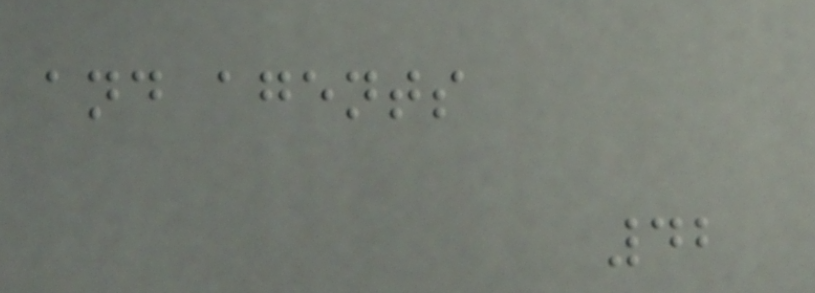and agents
42
